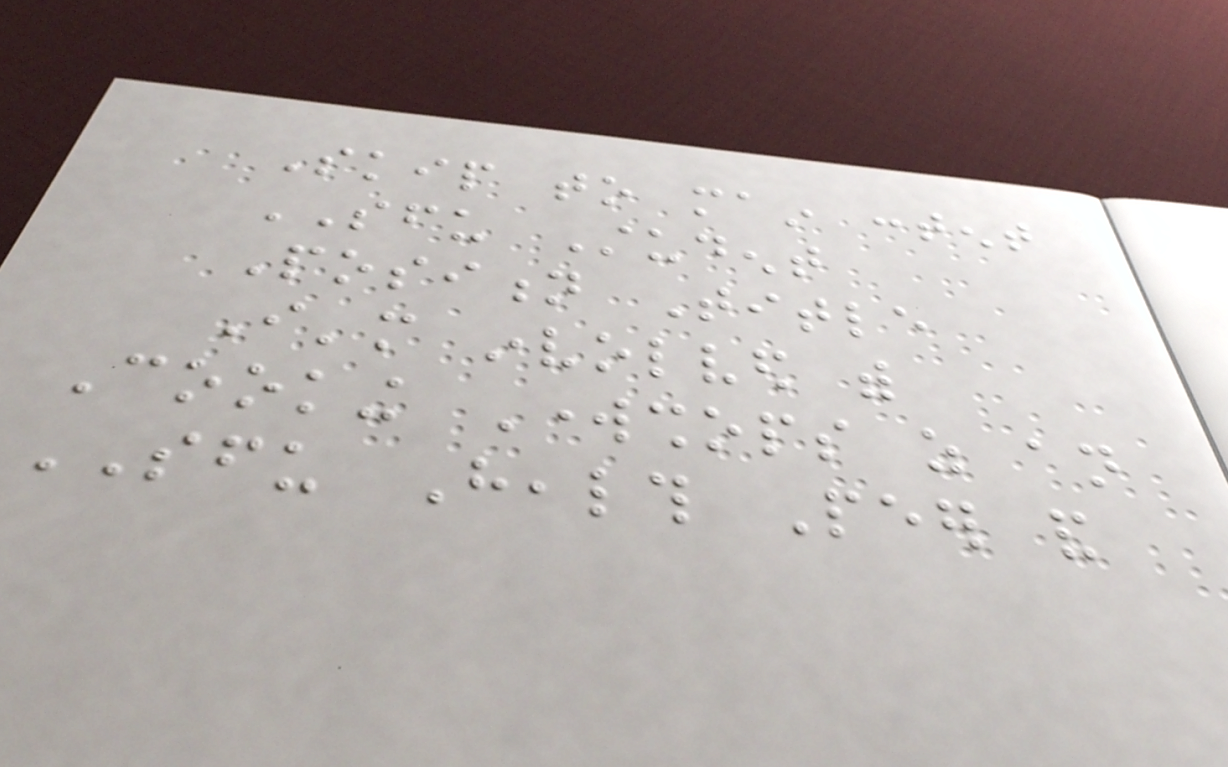Skip to main content
SFU Student
Position Title
I'm involved with
Cooking Workshops as an
SFU Health Peer and
